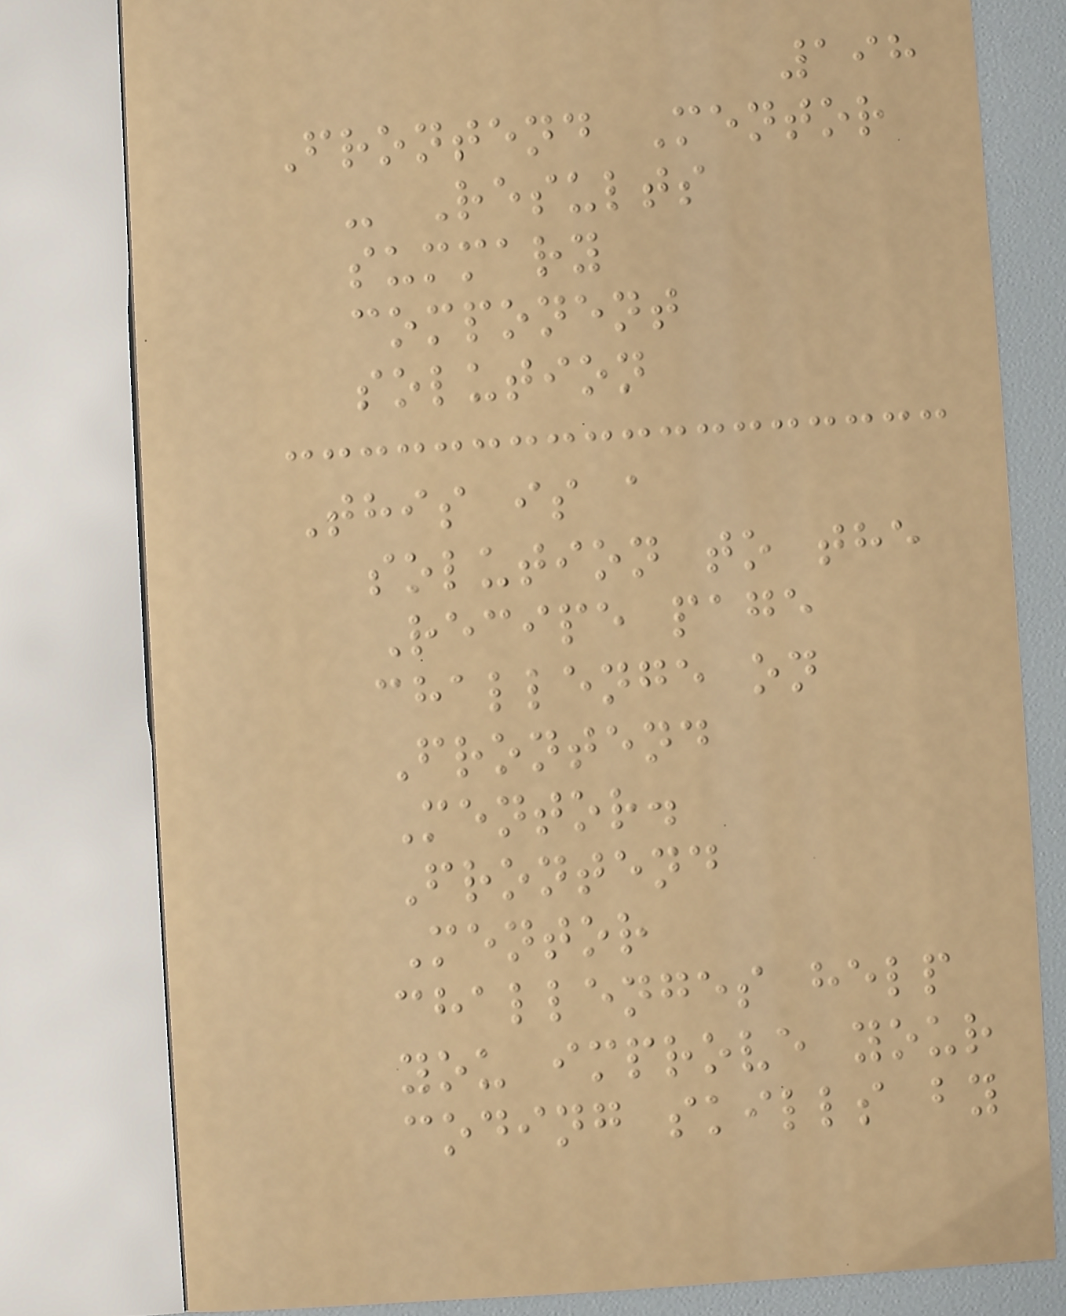198
Frontend Mentor
- Results
summary
component
solution
This is a
solution to the
Recipe page
challenge on
Frontend
Mentor.
Frontend
Mentor
challenges help
you improve your
coding skills by
